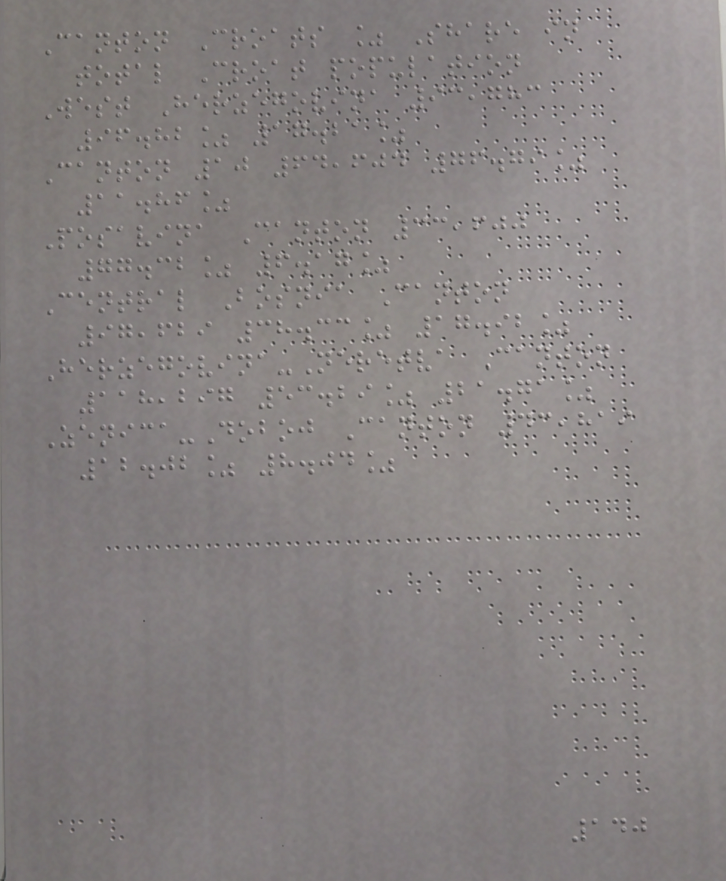Canton Croats % Share in
total Croat population
West Herzegovina 93,783
96.82% 17.21%
Canton 10 64,604 76.79%
11.86%
Posavina Canton 33,600
77.32% 6.17%
Central Bosnia Canton
97,629 38.33% 17.92%
Herzegovina-Neretva Canton
118,297 53.29% 21.71%
Zenica-Doboj Canton 43,819
12.02% 8.04%
140
